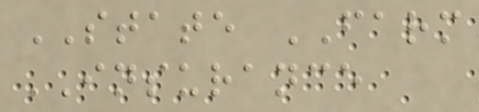STATE FARM
INSURANCE
